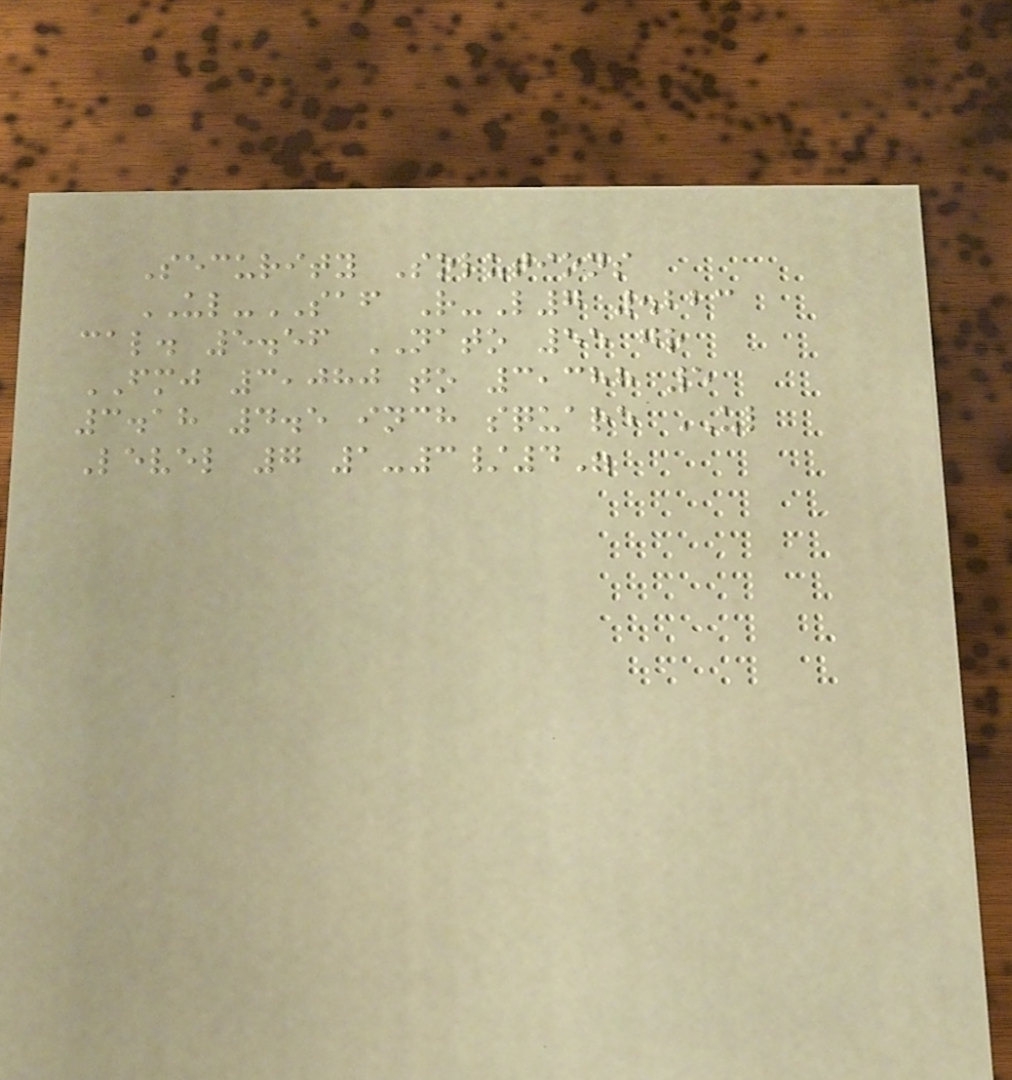Security Solutions
UL-SAF R-L7 .223
cal. 5.56 NATO 55 gr
FMJ 3,080 to 3,388 5
3.18 4.5 inch square UL
Level 7 1-3/4"
